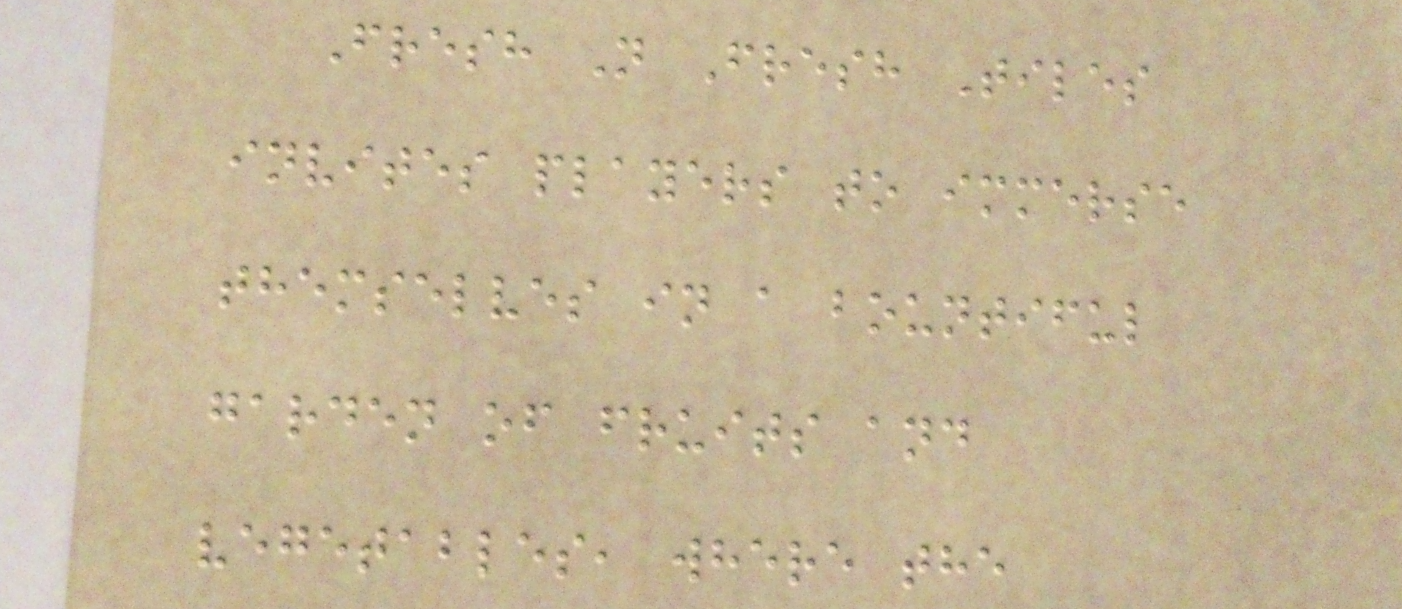Fresh N Fresh Tiles
invites players to immerse
themselves in a bountiful
garden of fruits and
vegetables, where the
